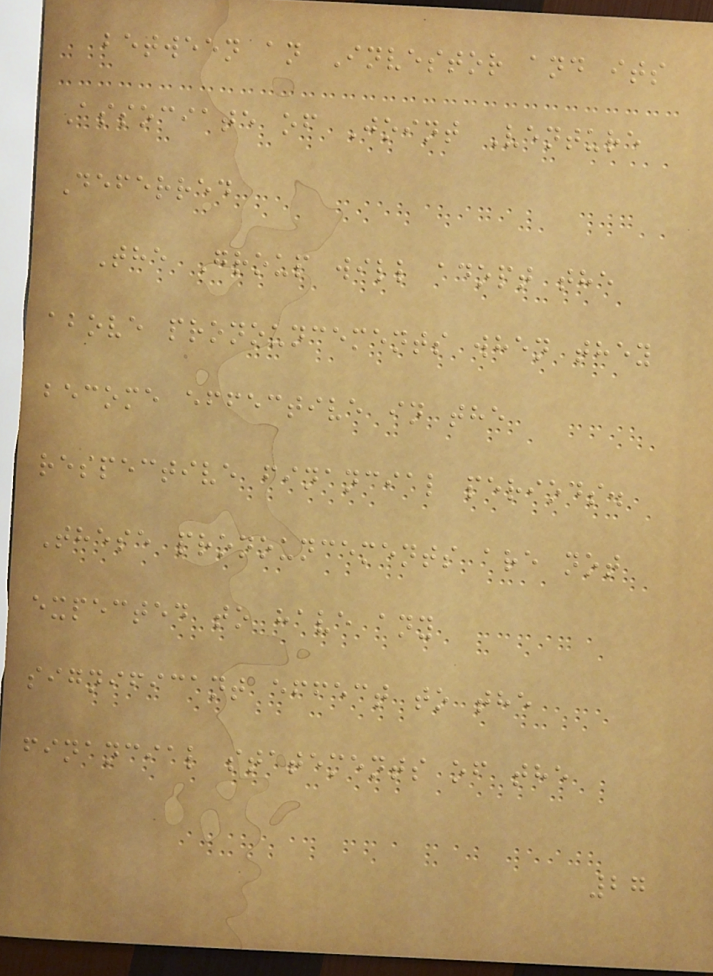between an Investor and its
Associate of Joint Venture
Deferred
The Group will adopt the
above pronouncements when they
become effective in the
respective financial periods.
These pronouncements are not
expected to have any
significant effect to the
financial statements of the
27
